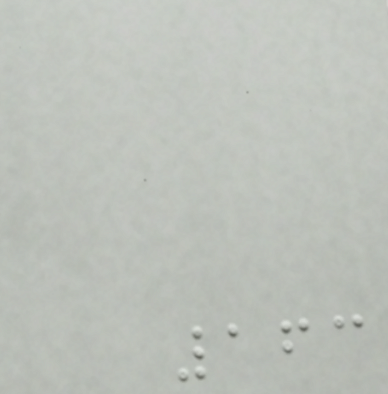163
